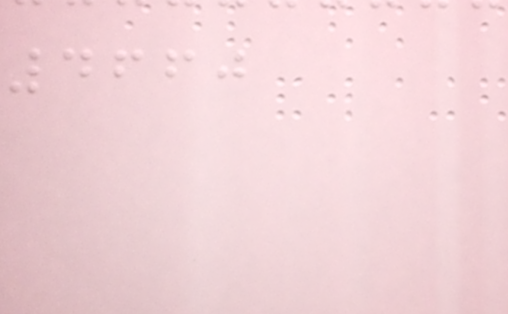4660
